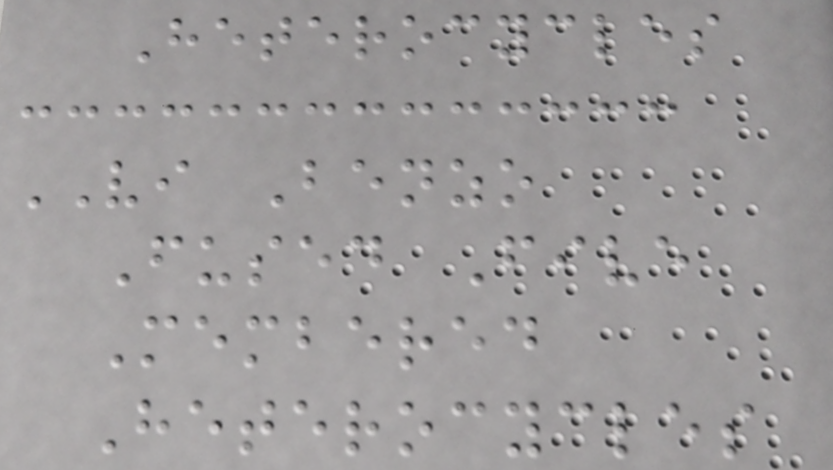Heterocycles
VI Benzo
Fused Five
Membered
Heterocycles
